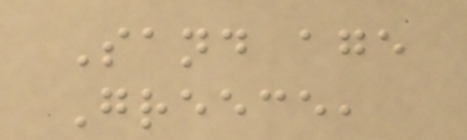Sand age
Greece,
